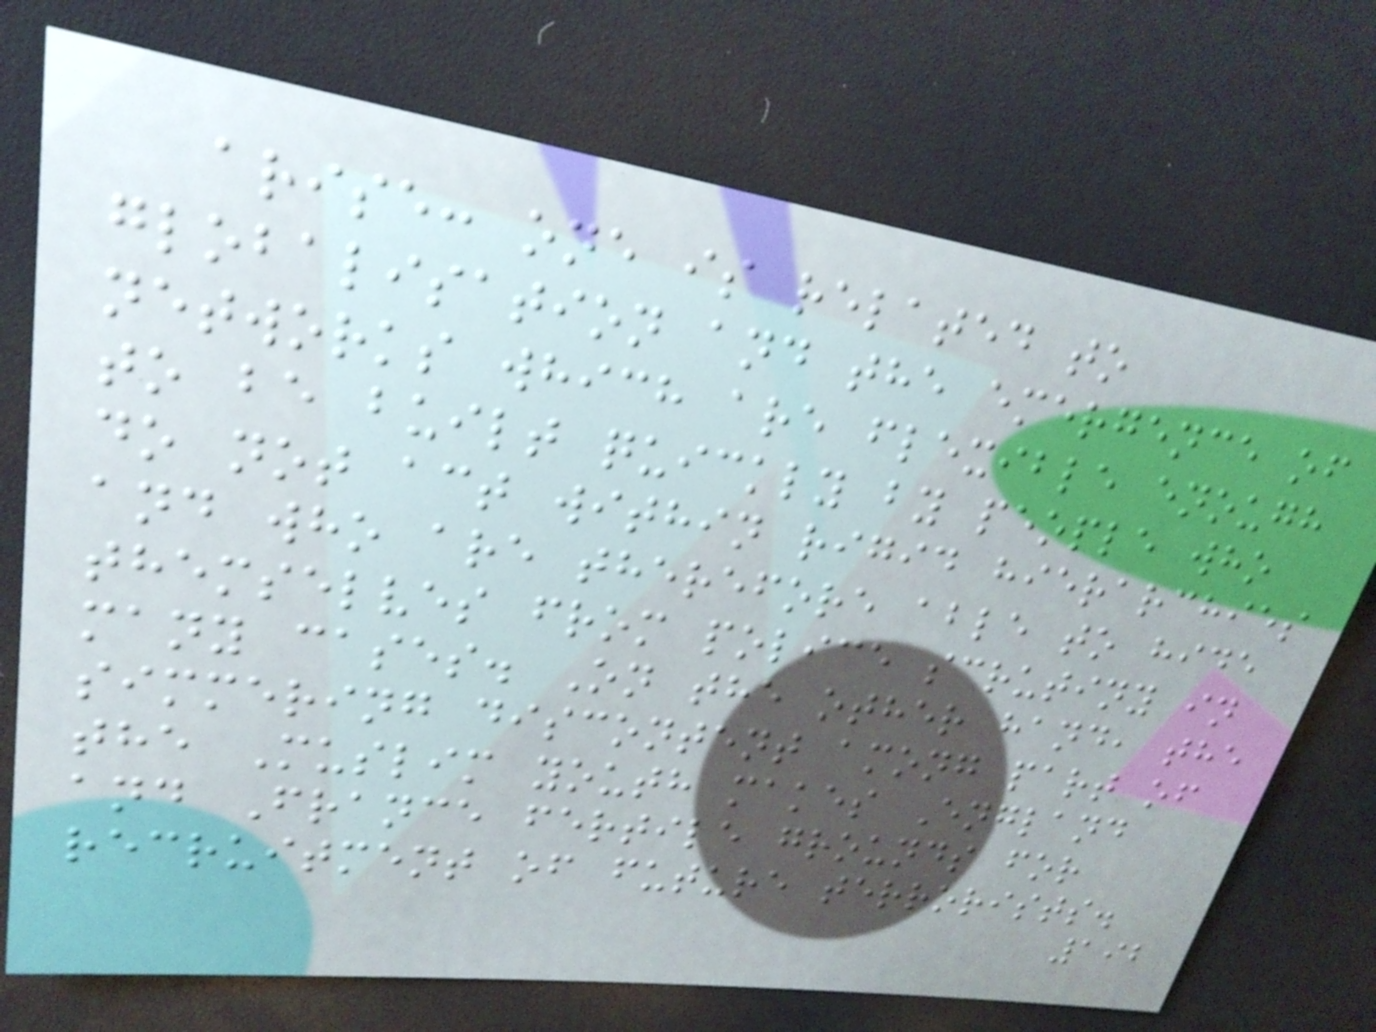arise: one is related to
globalisation and the emergence of
networks which are flexible enough
to be built quickly by people who
do not act within rigid hierarchies
and who are therefore able to hide
themselves from police scrutiny in
many cases. On the other hand, the
simmering discontent among part of
the Muslim youth makes England
and France fertile grounds for
recruitment of future terrorists.
192
